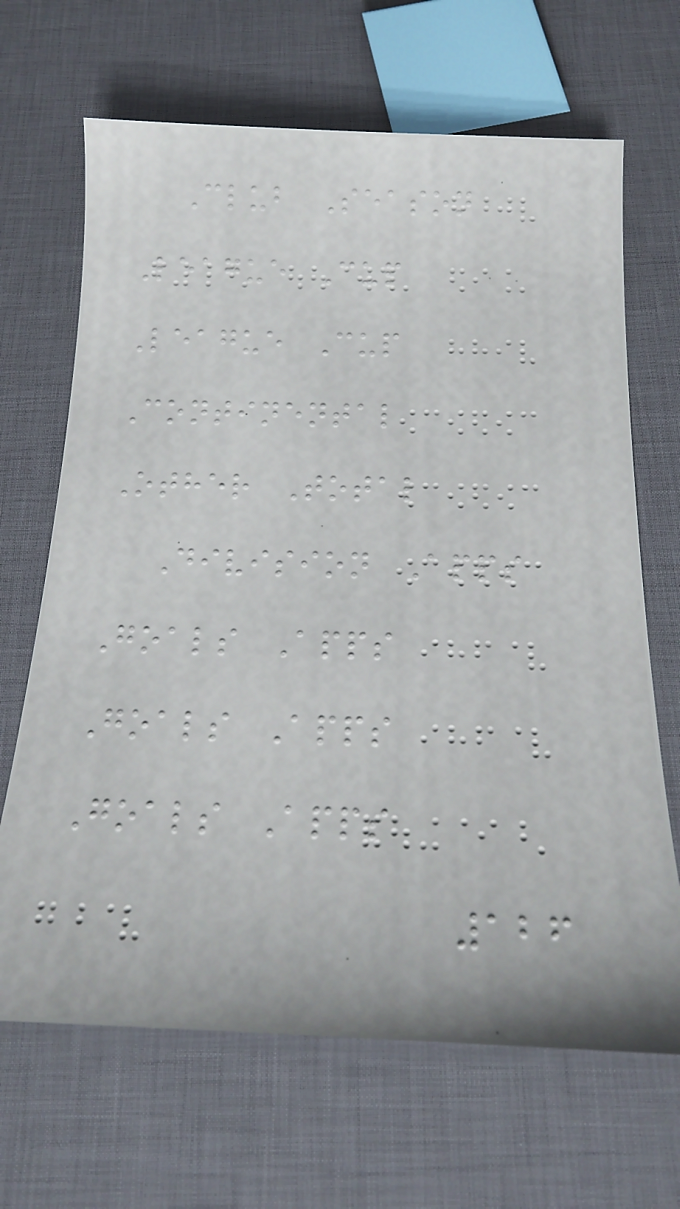Club Season
League Cup
League Cup
Continental
Other Total
Division Apps
Goals Apps
Goals Apps
Goals Apps
126
